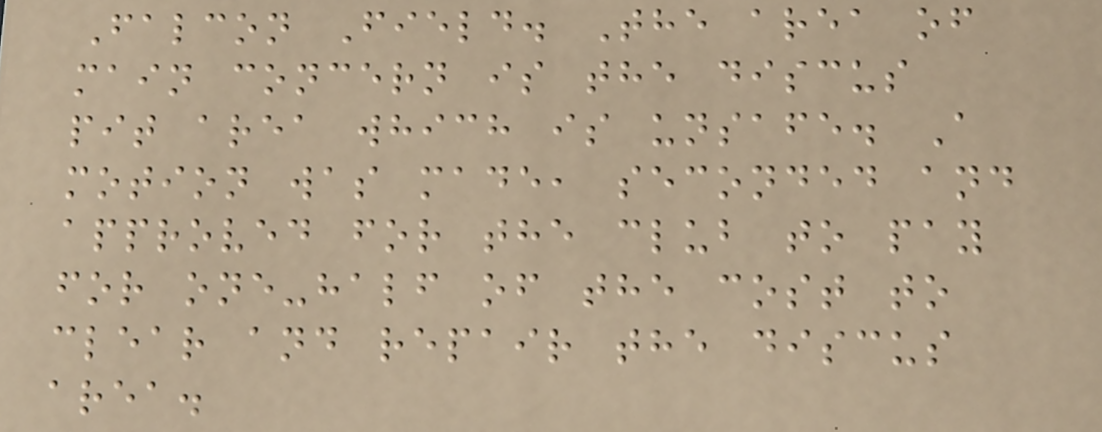Falcon Field. The area of
main concern is the discus
pit area which is unsafe. A
motion was made, seconded and
approved for the club to pay
for one-half of the cost to
clear and repair the discus
area.
